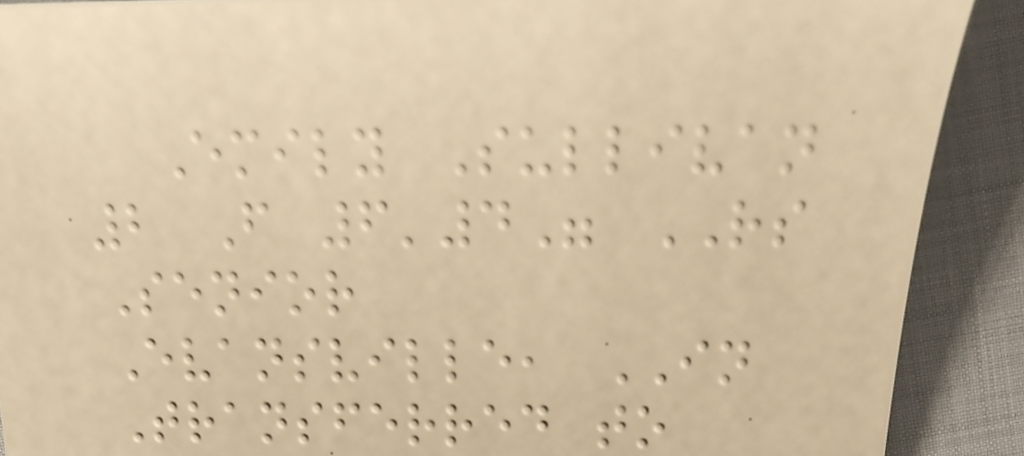Emily Sullivan
2 F 6'4" RS
Senior
Evansville, IN
Transferred to
